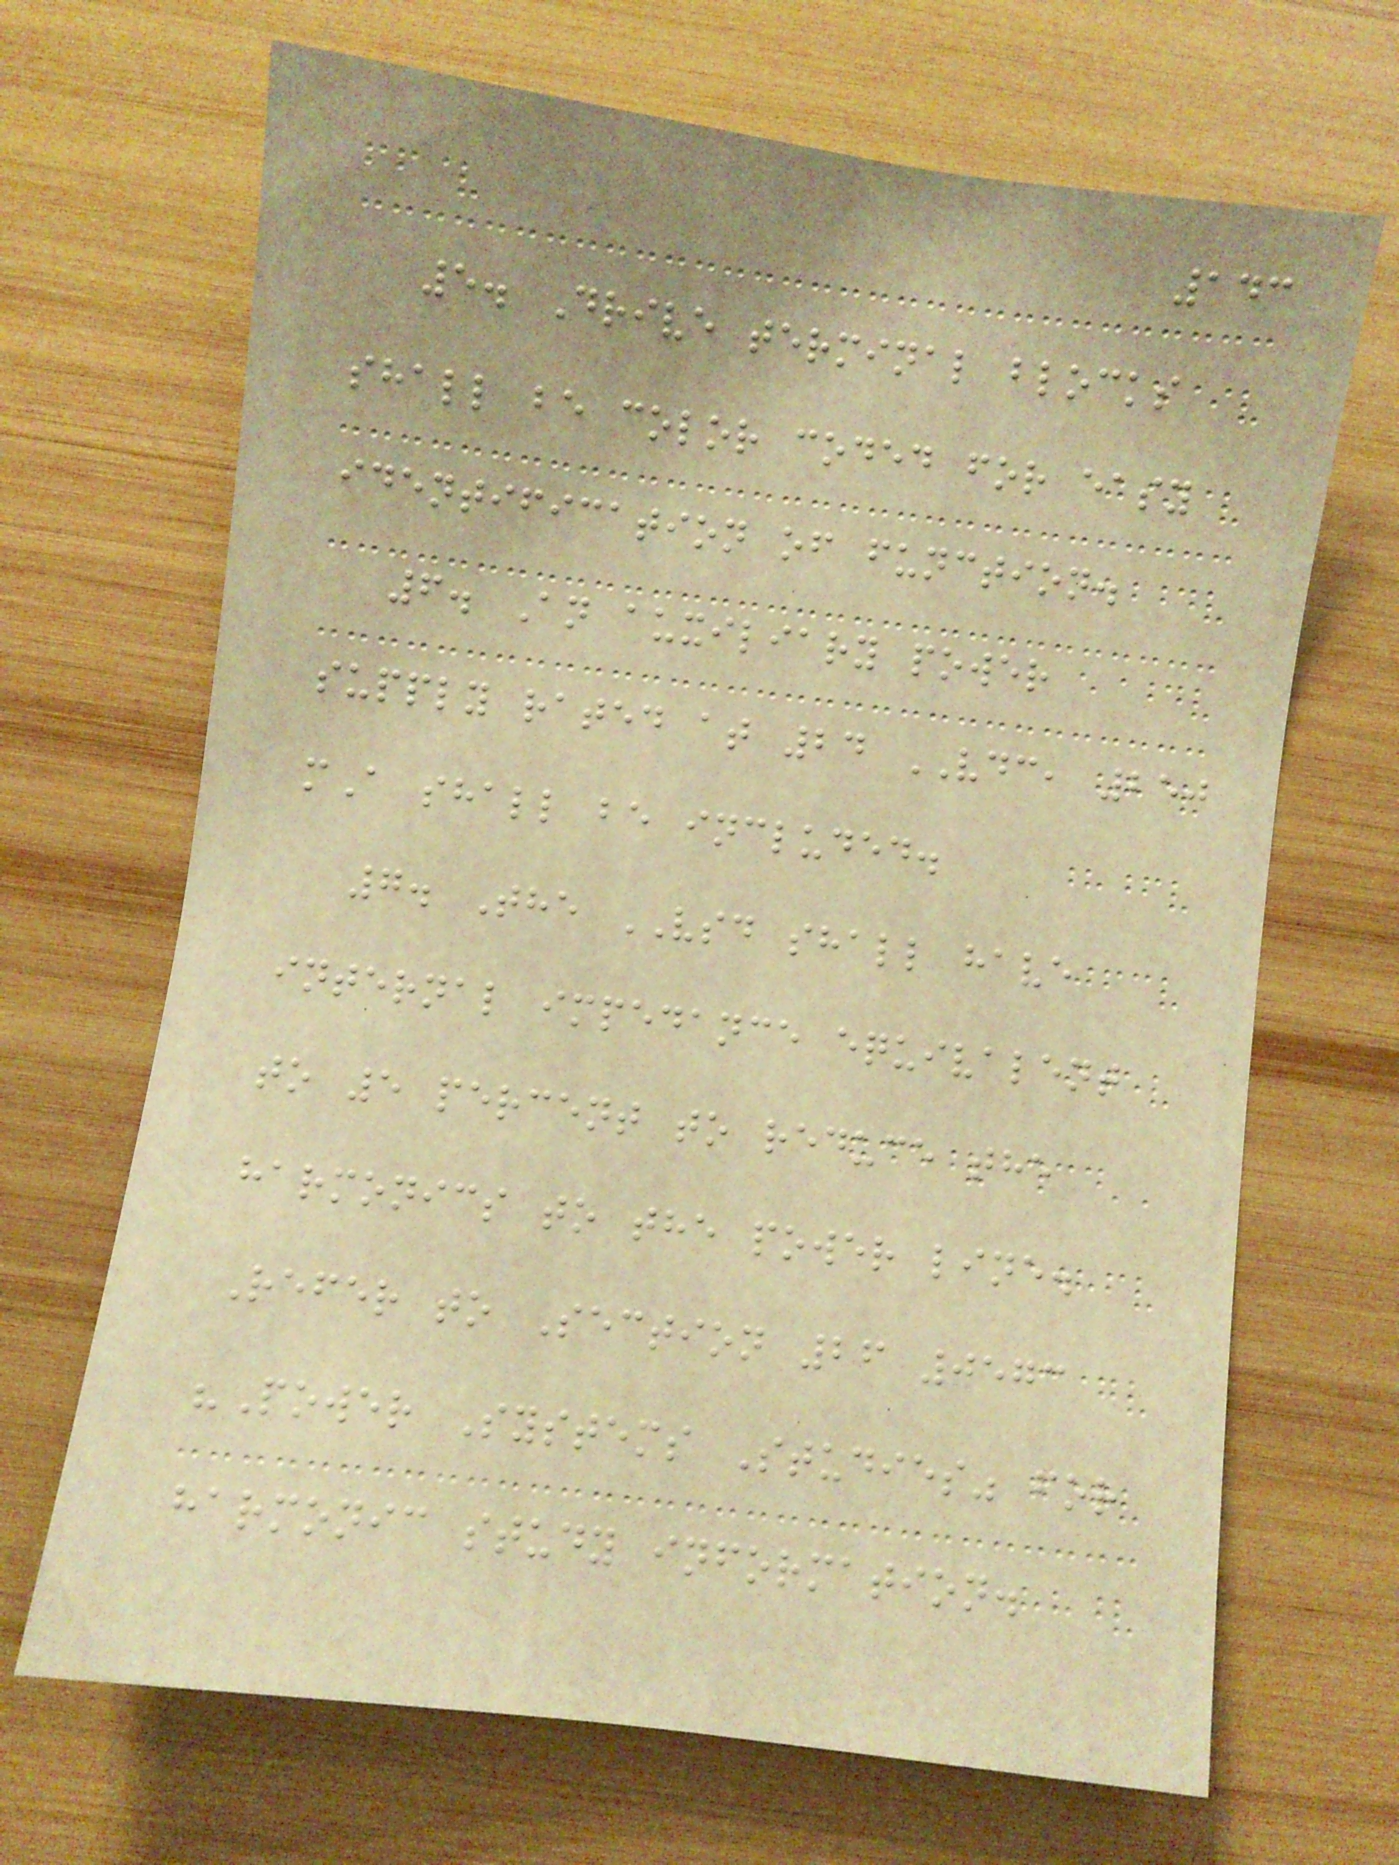143
5. Drive terminal blocks
shall be color coded for easy
identification of function.
6. An auxiliary power
supply rated at 24 VDC, 250
mA shall be included.
7. The VSD shall have
internal impedance equivalent
to 5 percent to reduce the
harmonics to the power line.
Refer to Section 26 0573
"Power Systems Studies" for
harmonic study information.
